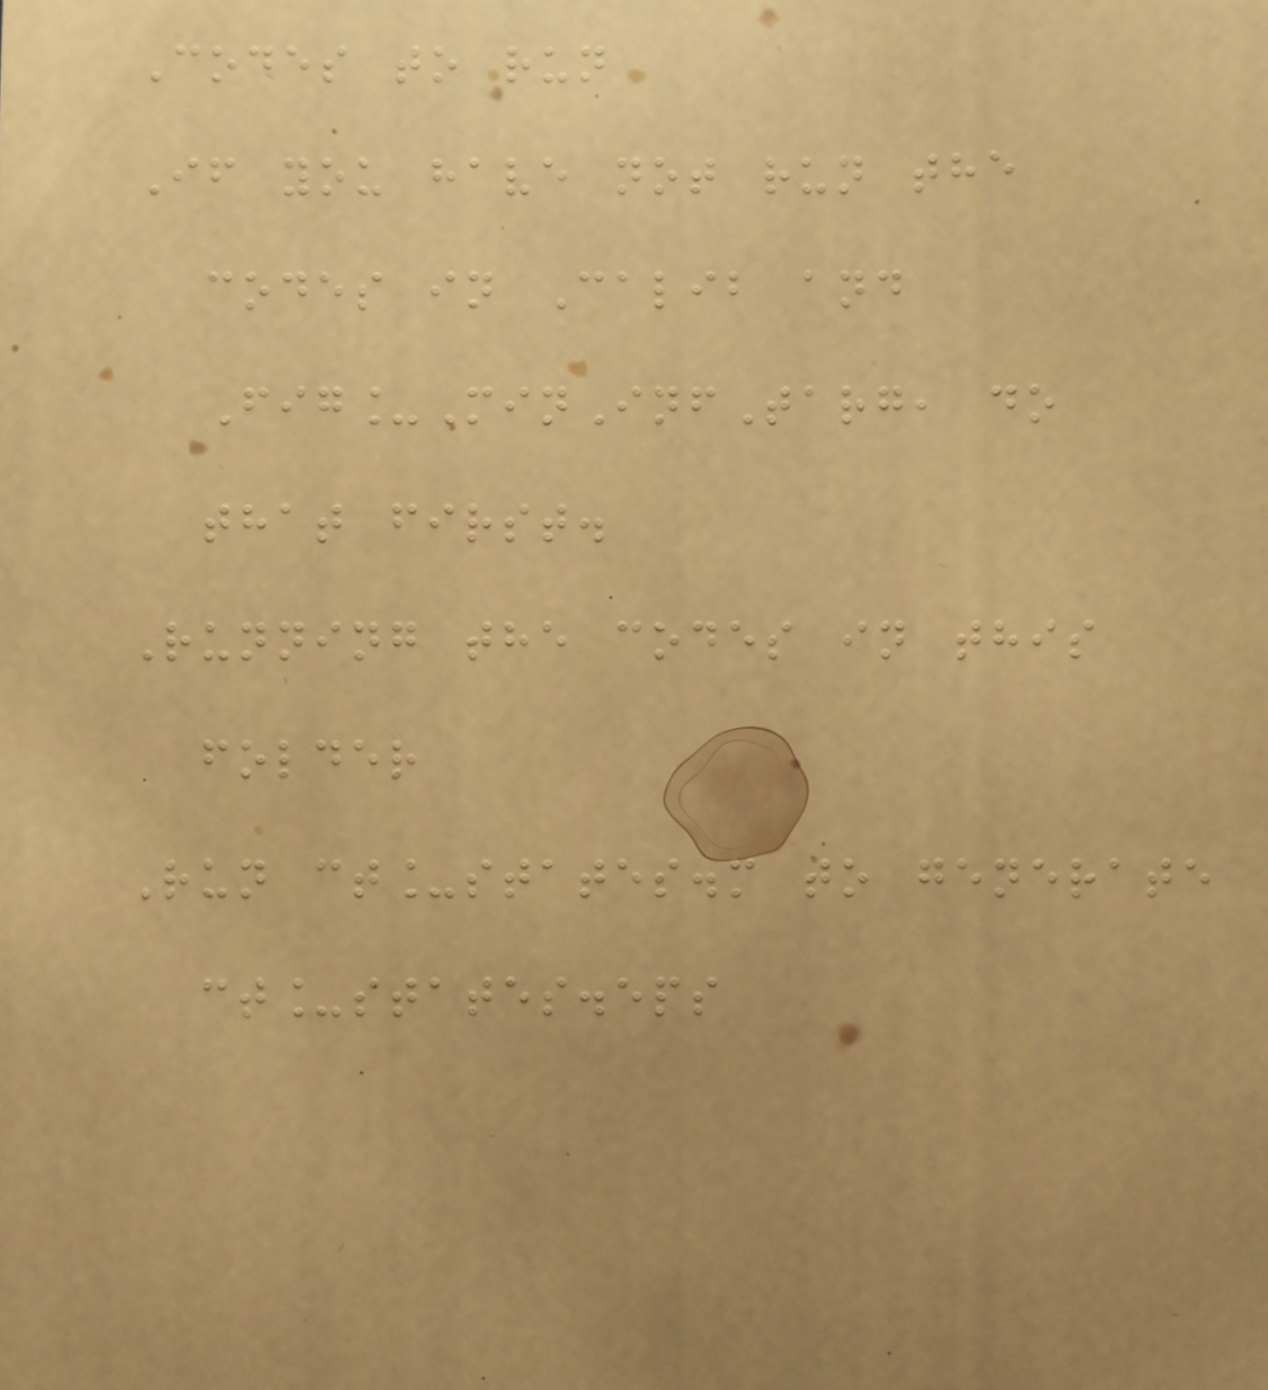Codes to run
If you have not run the
codes in Calib and
Fig_MinInfTarg, do
that first.
Running the codes in this
folder
Run ct_states.m to generate
ct_states.eps
